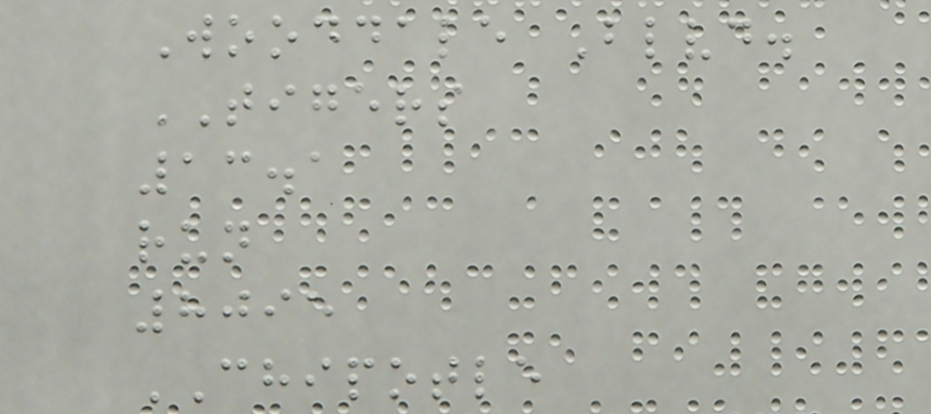Wooddale Blvd.
TIGERS
13.1
run
8095
CHIPOTLE
